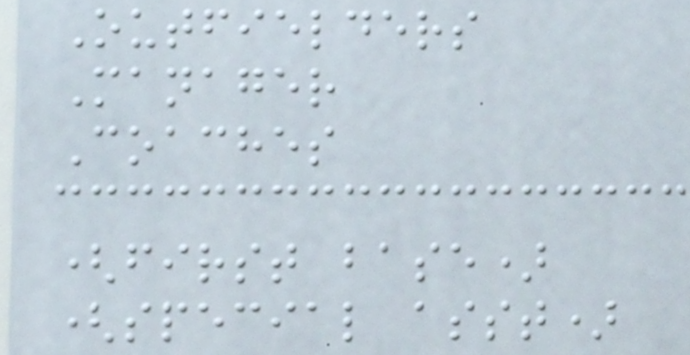Outfielders
Manager
Coaches
(first base)
(special asst)
